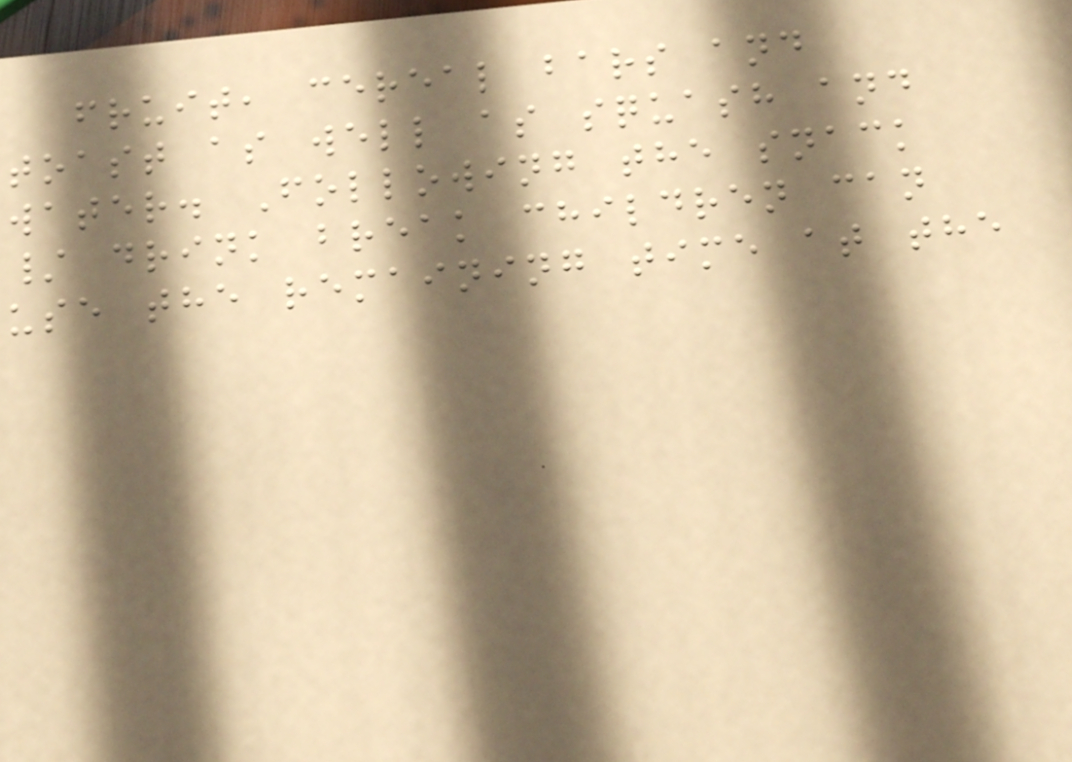fruit, cereal bars and
toast as well as squash and
water. Following the snack
/ drink break children can
use the remaining time at the
